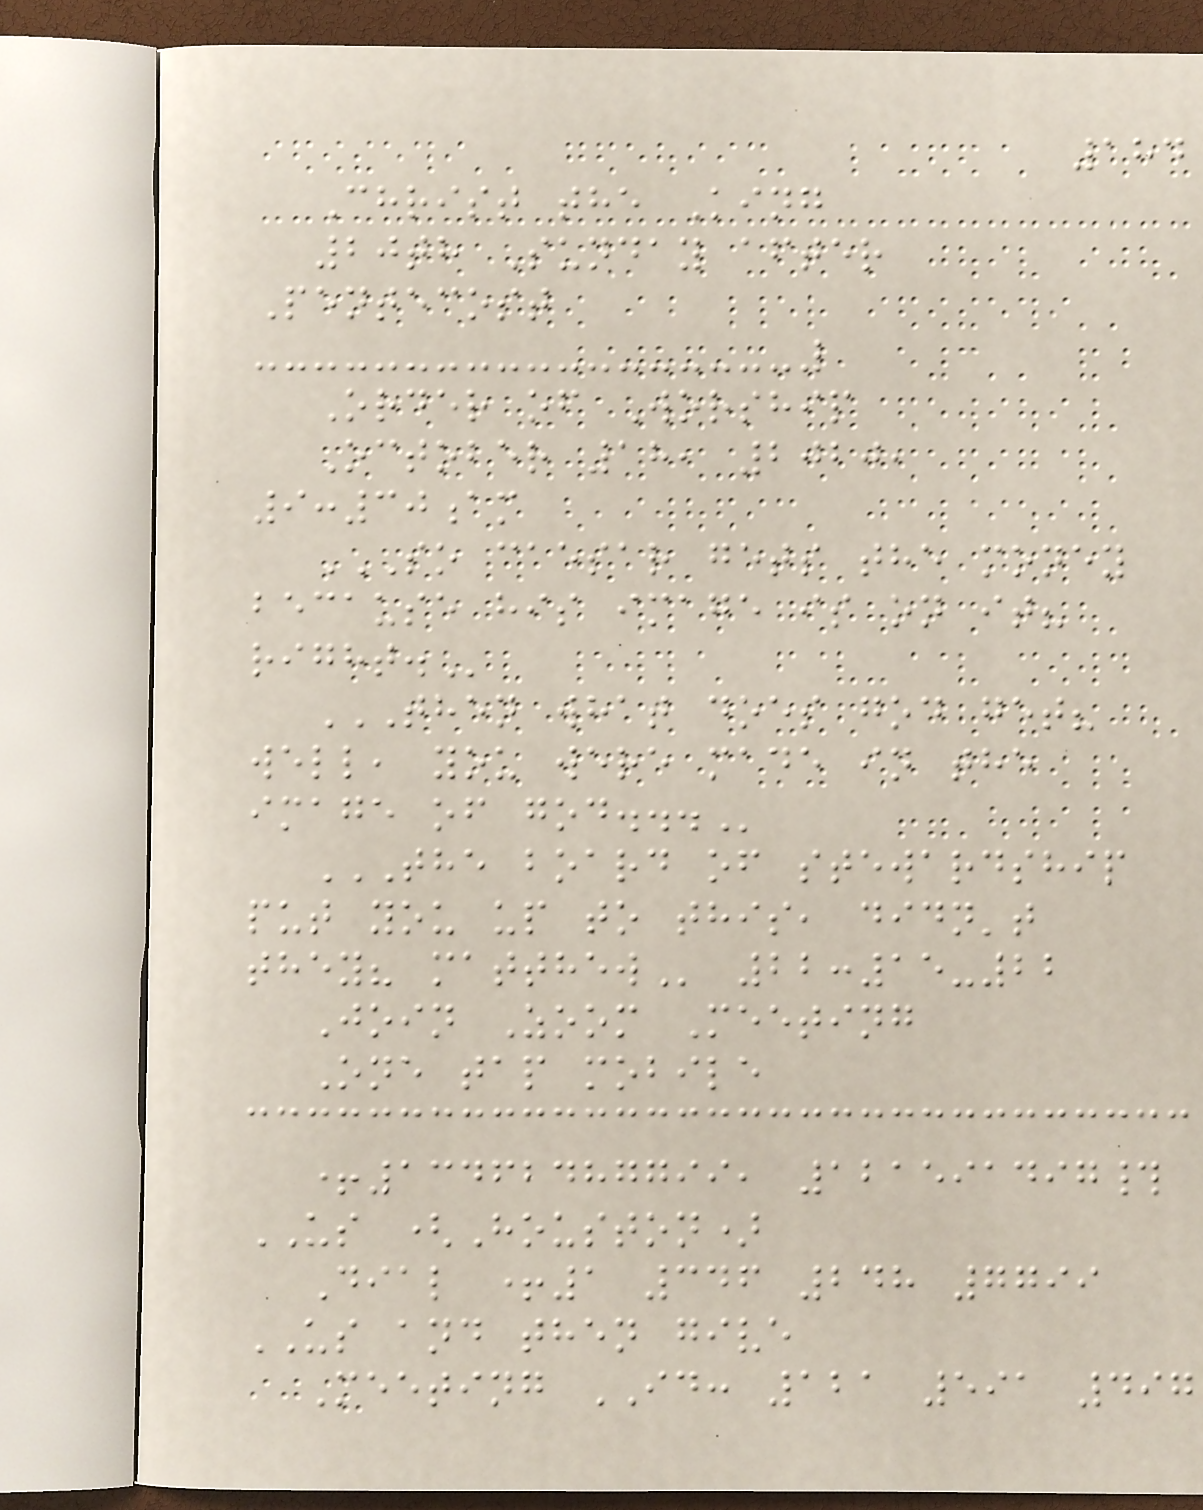184
Christ the King
20th Sunday after
Pentecost
Order of Worship
October 18, 2020,
9:30am
SO CAESAR GETS THE MONEY
BECAUSE HIS IMAGE IS ON IT?
RIGHT.
THEN WHAT DOES GOD GET?
WELL, YOU WERE MADE IN THE
IMAGE OF GOD...
THE BOARD OF STEWARDSHIP
PUT YOU UP TO THIS, DIDN'T
THEY? MATTHEW 22:15-22
Join Zoom Meeting
One tap mobile
+13462487799, 121591497#
US (Houston)
Dial +1 346 248 7799
US and then give
Meeting ID: 121 591 497
